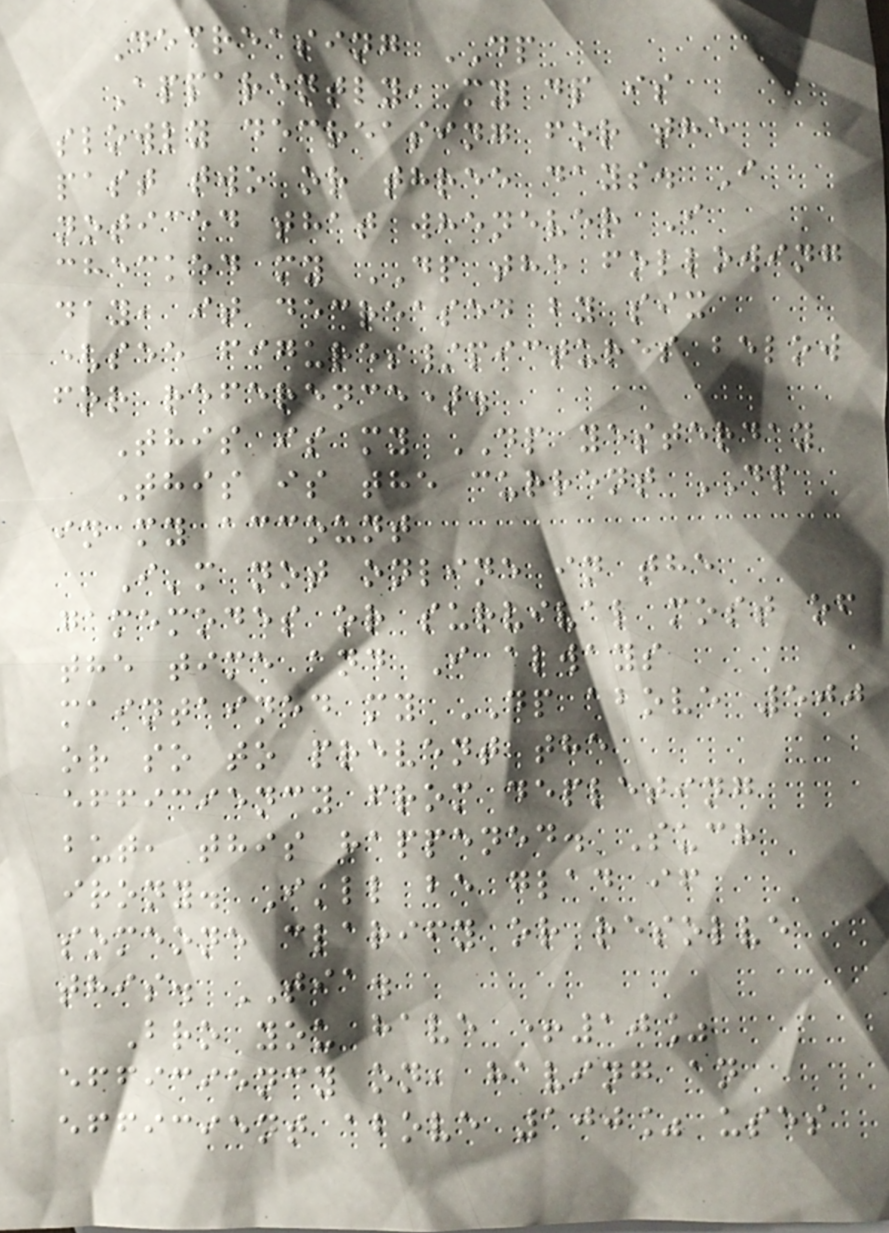Decreasing DP
Apparently, my dp is
slowly decreasing for the
past two or three days. I
noticed that whenever I
checked my DP the following
day, it decreased by six
(see figures/pictures below
for reference).
This is my DP yesterday
This is the current DP
in my account
I'm not online in the
gamemodes or survival most of
the time and I always
maintained my DP above 500
or so to prevent the
efficiency from depleting
but, this happened. Such
irony. I'll be glad if
someone clarify or resolve
this. TIA.
Bro you have +10%
efficiency on, having an
efficient above 100% uses
